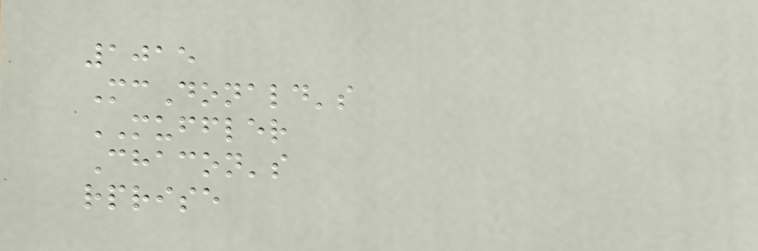1015
McDonald's
MUFFLER
Chacon's
rprise
